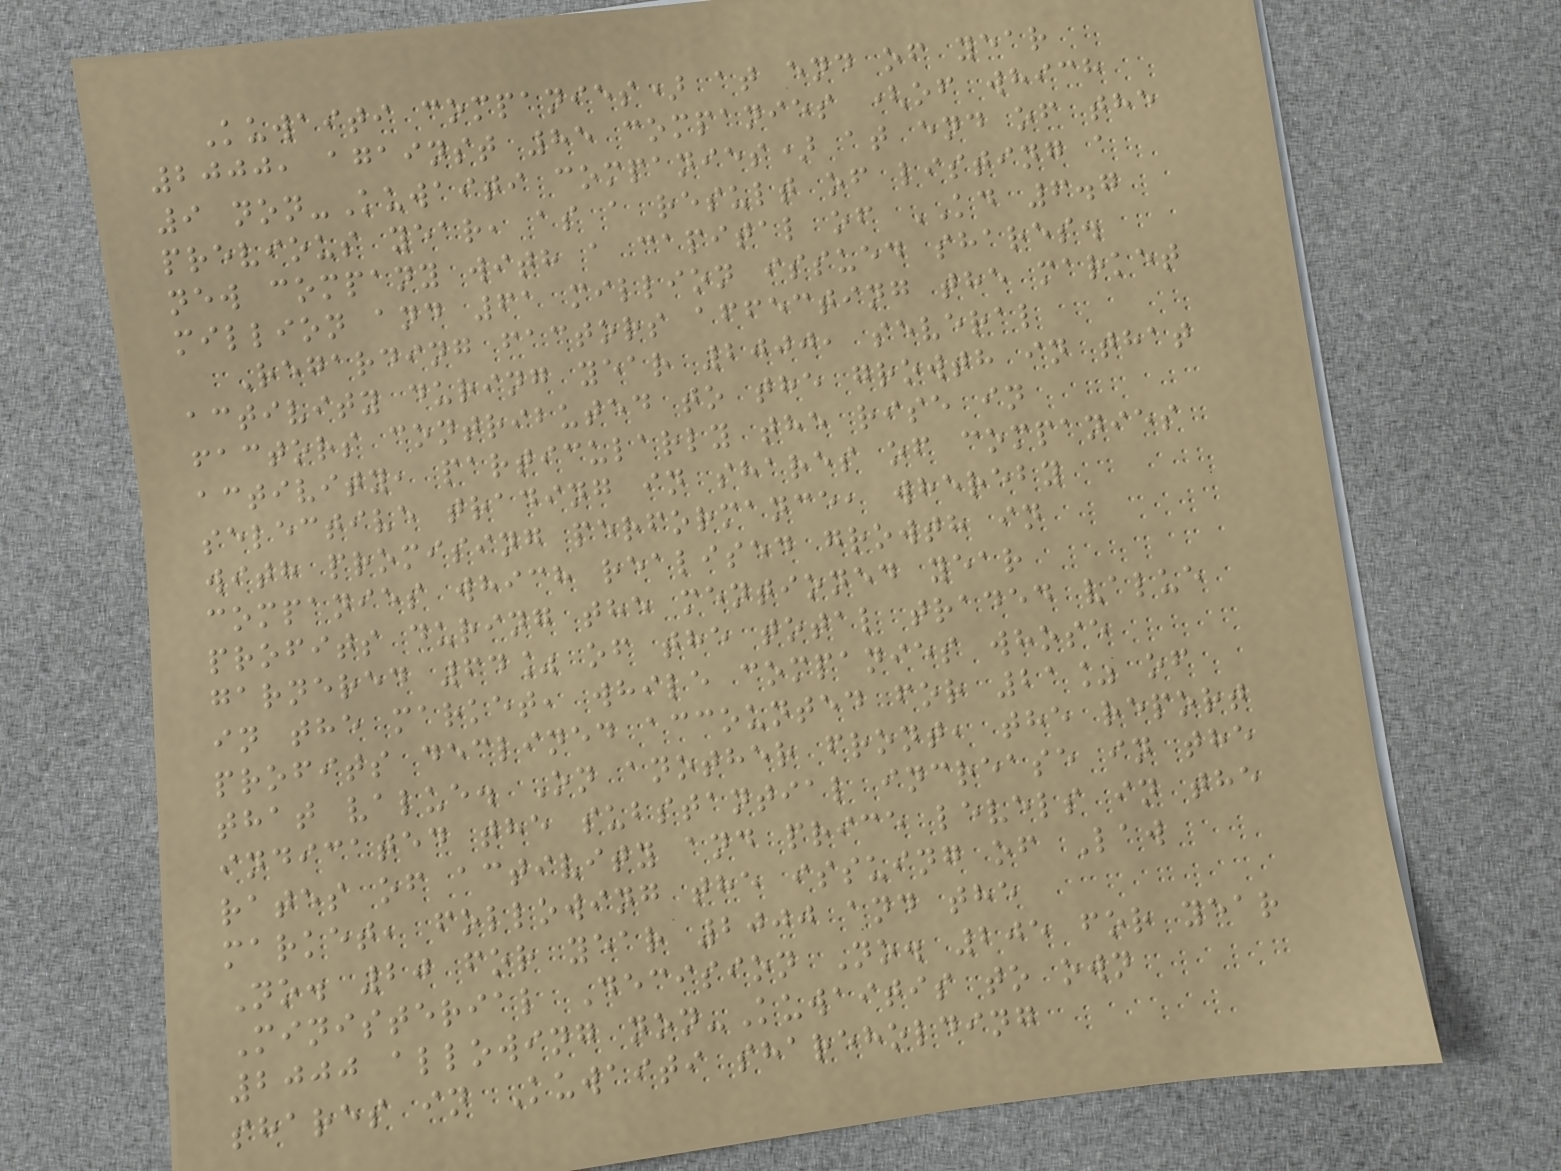Kuwaiti companies) at end of year
2000, against 85 companies (of which
9 non-Kuwaiti companies) at end of the
previous year, as a result of listing a
new company with a capital of KD 6.7
million and 61 million issued shares.
Regarding factors affecting the market
activity during year 2000, several
factors contributed to the growth in that
activity, particularly the rise in
selective trading in shares of companies
with promising performance, whereby
companies which realised growth in
profits during the mentioned year
garnered 64% of the total traded value
in the market, while companies whose
profits declined accounted for 21% of
that value. On another front, the report
indicated the substantial increase in the
rates of activity and price levels in the
market, following the issuing of Law
No. 20 for year 2000 and the
Ministerial Decision No. 205 for year
2000 allowing non-Kuwaitis to own
shares in Kuwaiti shareholding
